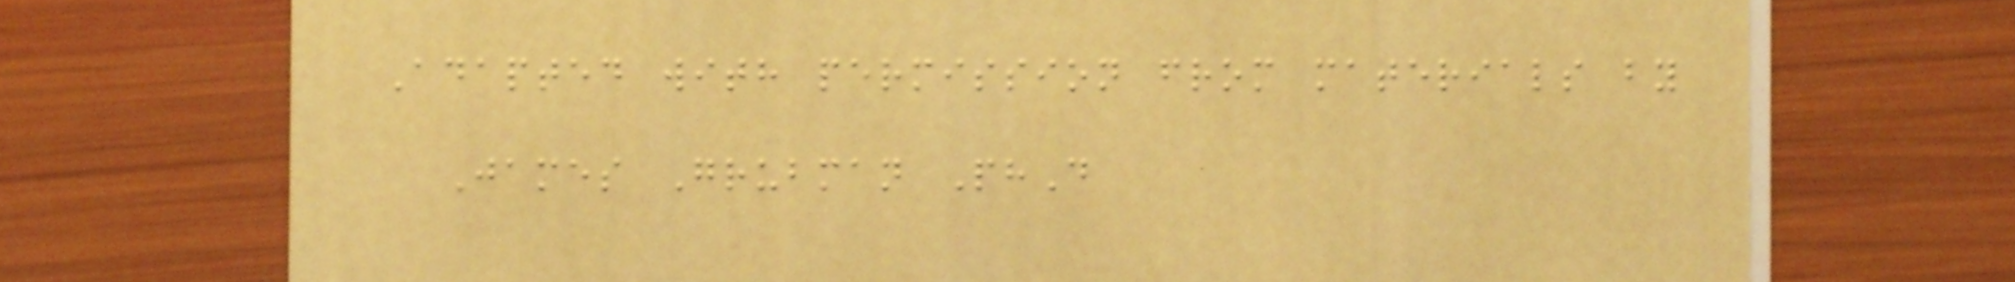Adapted with permission from materials by
James Grubman PhD
